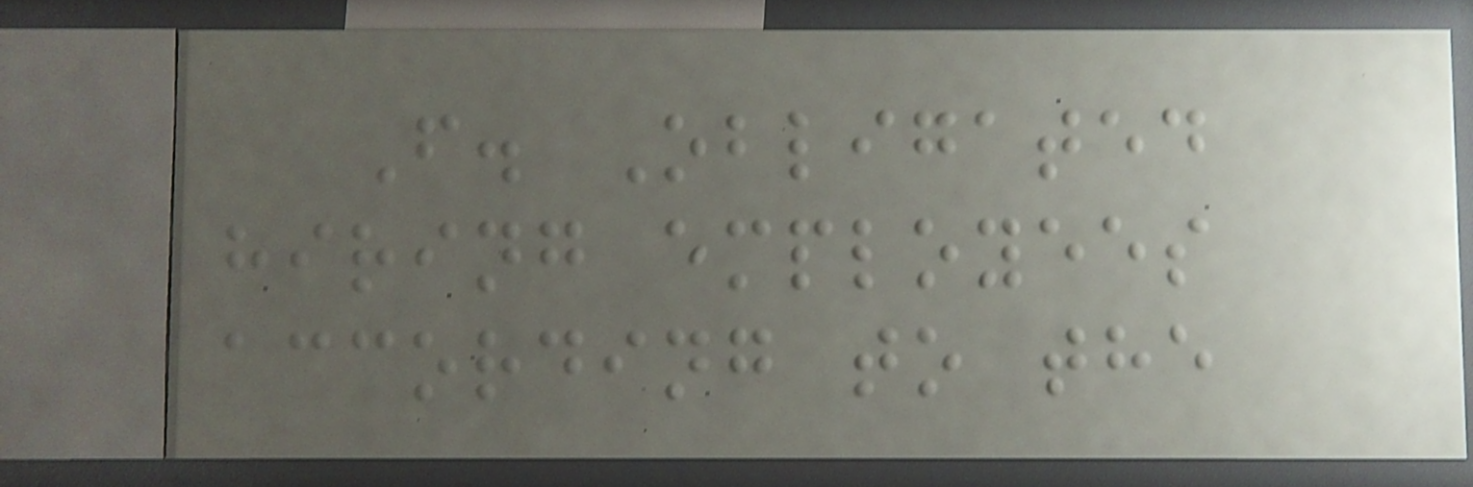F. Obligated
hiring employees
according to the
